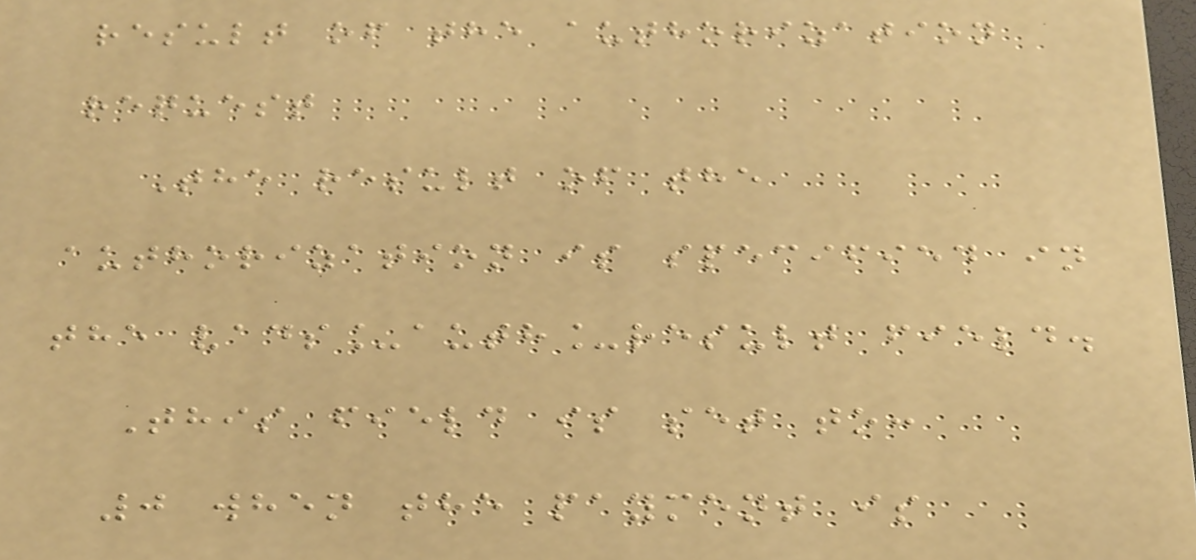result of the authorization
request
The result of the
authorization is specified in
the vads_auth_result field.
This field is set to:
0 when the payment is
